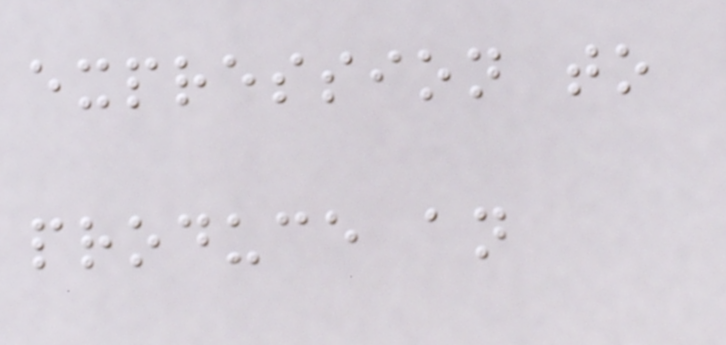expression to
produce an
